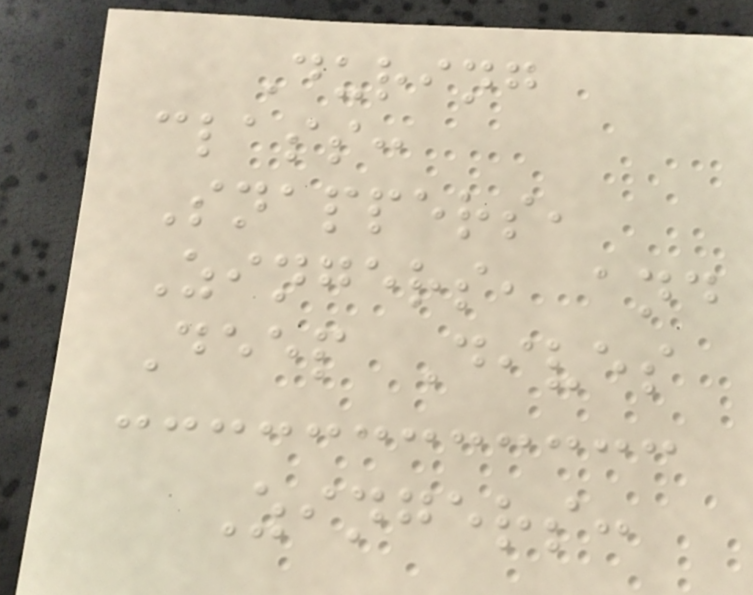During
class:
Snappers,
Zingers, and
Deep Dives
Zingers:
